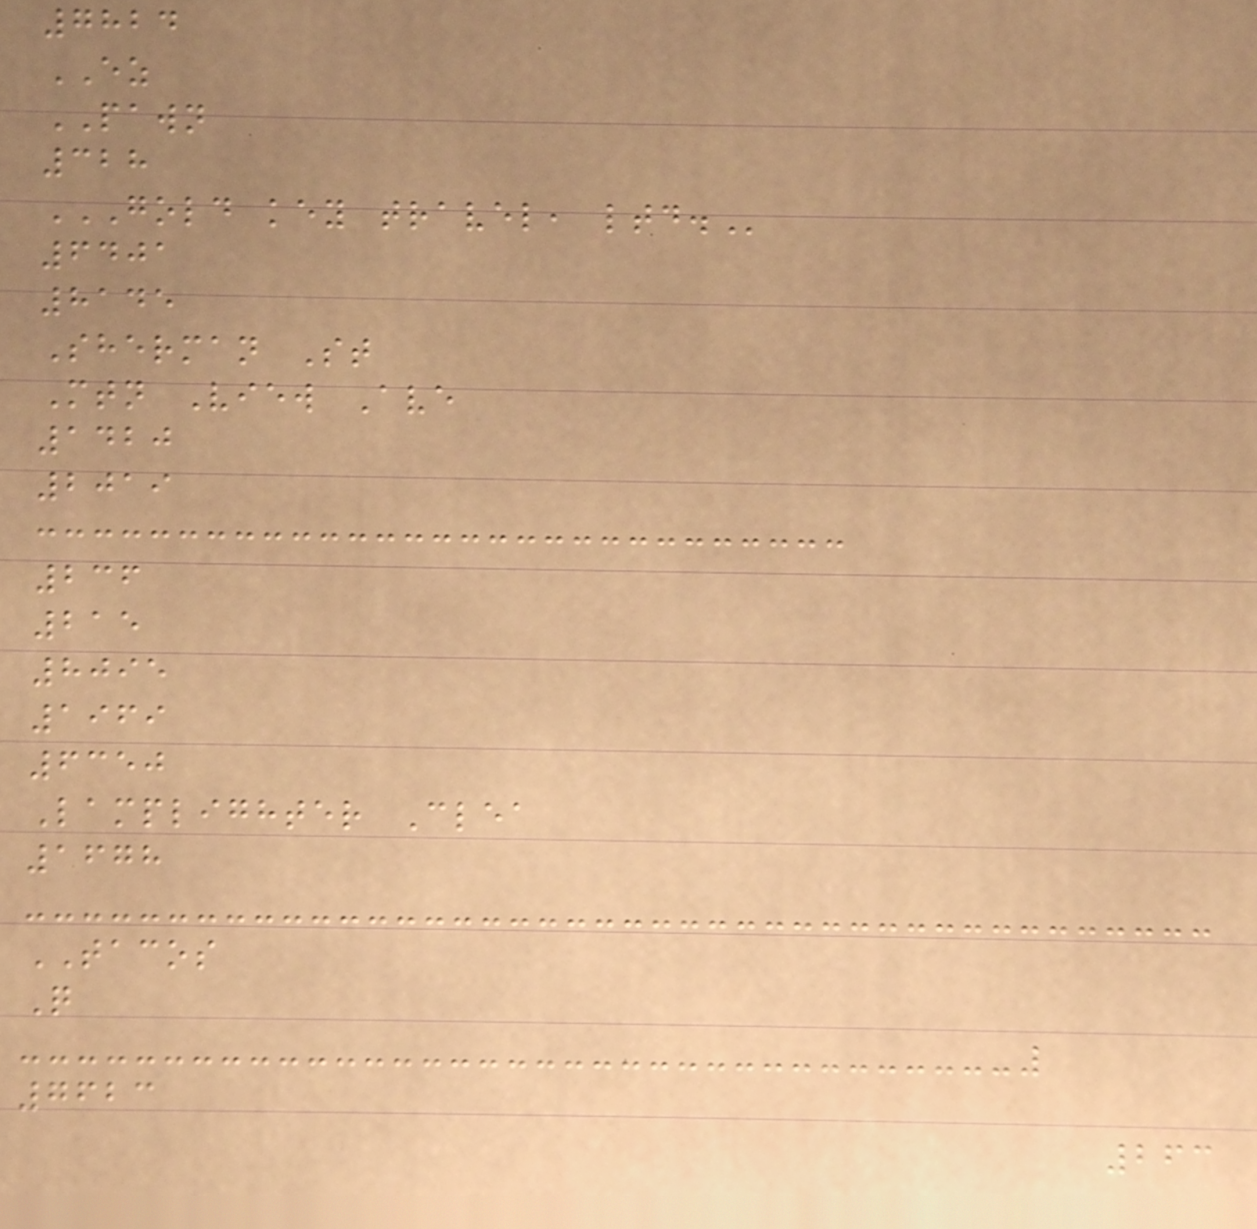7824
EZ
PAWN
328
GOLD KEY TRAVEL, LTD.
6401
8145
Sherman St
Mtn View Ave
1420
2019
236
215
8095
1969
6350
Lamplighter Clea
1678
TACOS
Q
7623
263
